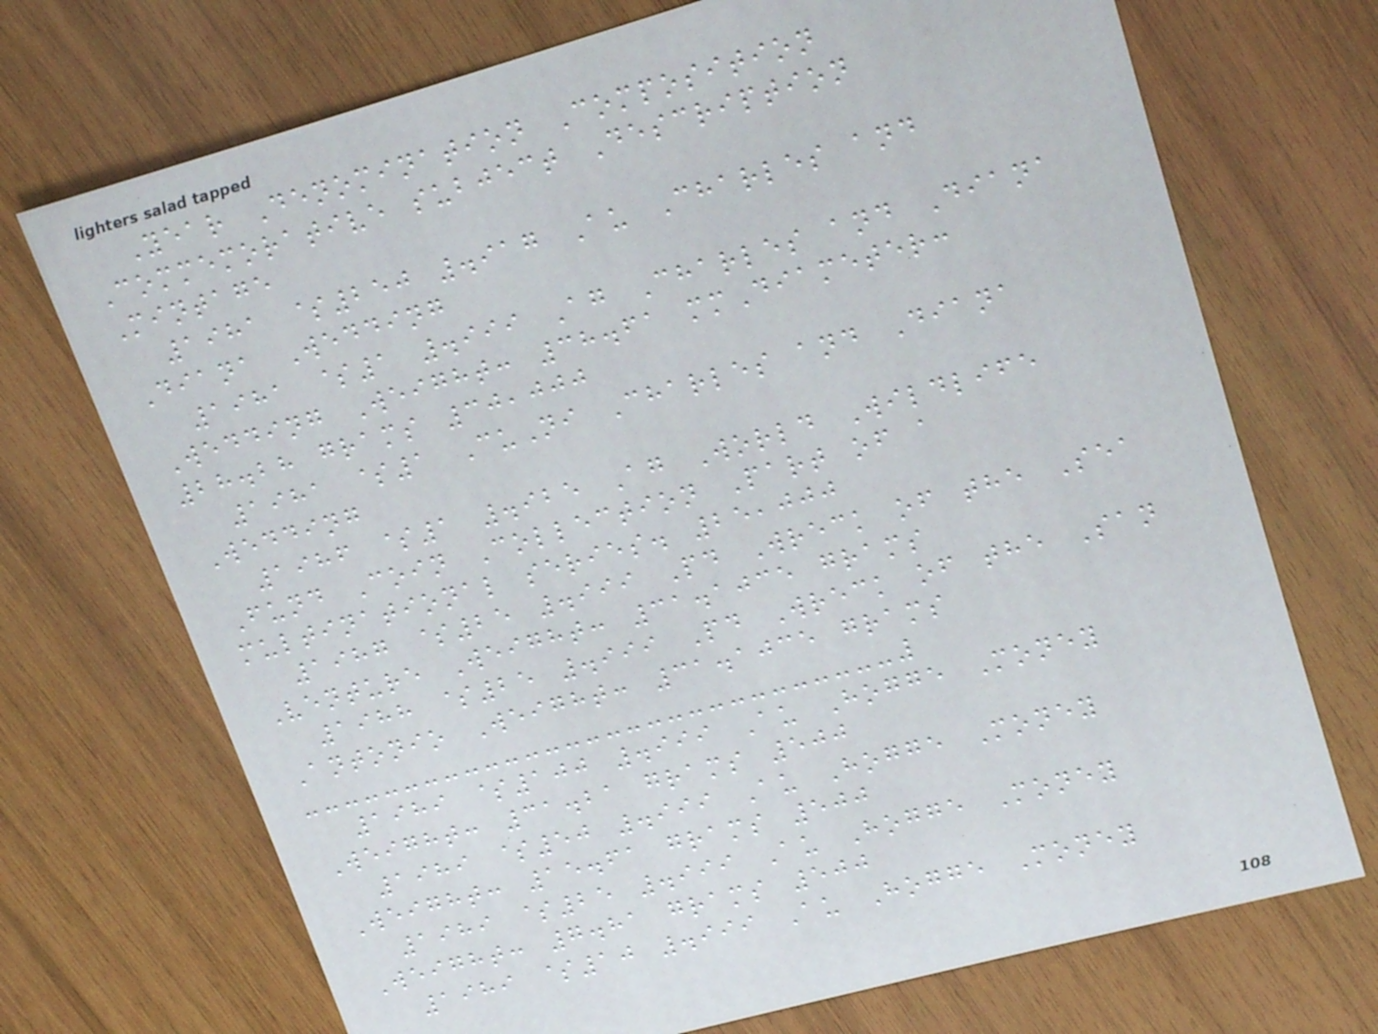Year Denomination Composition
Commemorative subject Description
Mintage
1981 $250 .917 Au Charles and
Diana Wedding
1981 $1 .999 Ag Charles and Diana
Wedding Weight: 38.61 mmDiameter:
28.28 grams 30,000
1981 $1 CuNi Charles and Diana
Wedding
1986 $1 .925 Ag World Wildlife
Fund Coin Collection Part of a
multinational series. 25,000
1987 $25 .999 Pd Wreck of the Sea
Venture Weight: 31.1035 grams
1988 $25 .999 Pd Wreck of the San
Antonio Weight: 31.1035 grams
1989 $100 .999 Au Hogge Money
Weight: 31.21 grams 500
1989 $50 .999 Au Hogge Money
Weight: 15.61 grams 500
1989 $25 .999 Au Hogge Money
Weight: 7.81 grams 500
1989 $10 .999 Au Hogge Money
